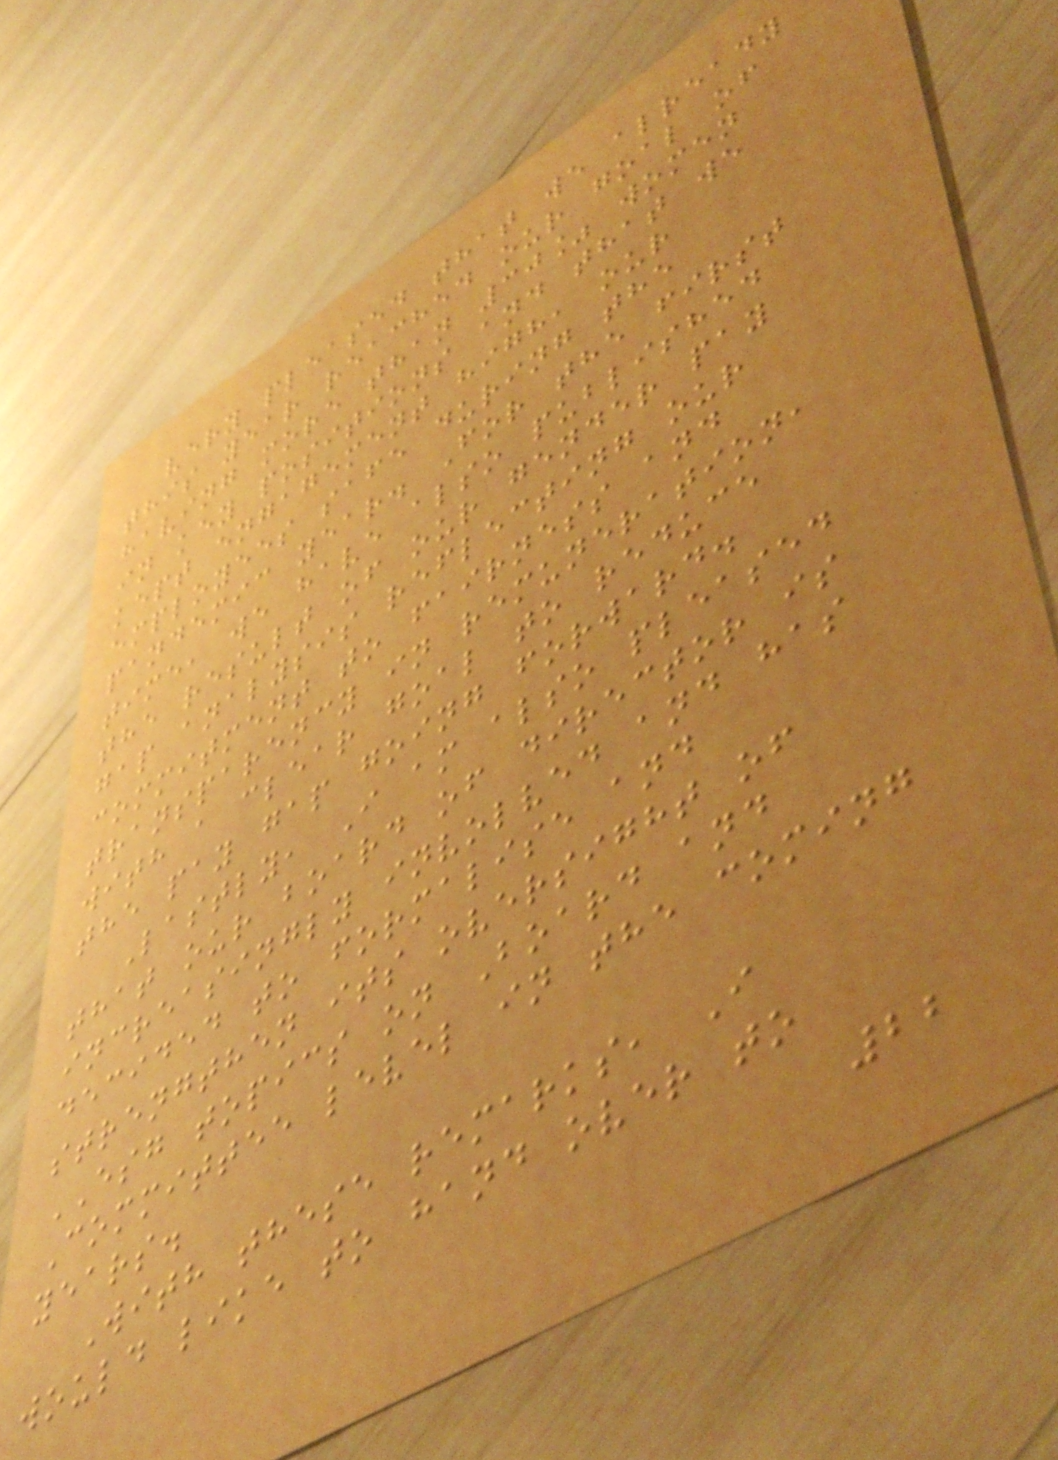very pleased that we already
this year reached our goal of
having more than 30% women
in key positions and that we
kept engagement high, our
employees safe during the
pandemic year. For the first
time, we have also published
the result of our gender pay
gap analysis reflecting our
commitment to fairness and
transparency in remuneration,
with a clear goal to reduce
the pay gap going forward.
Lastly, I am also pleased
that our board of director is
increasingly involved and has
decided to formalise and
strengthen its oversight of
ESG topics on Board and
Committee level in the coming
years.
With these remarks, I
would like to hand over to
22
